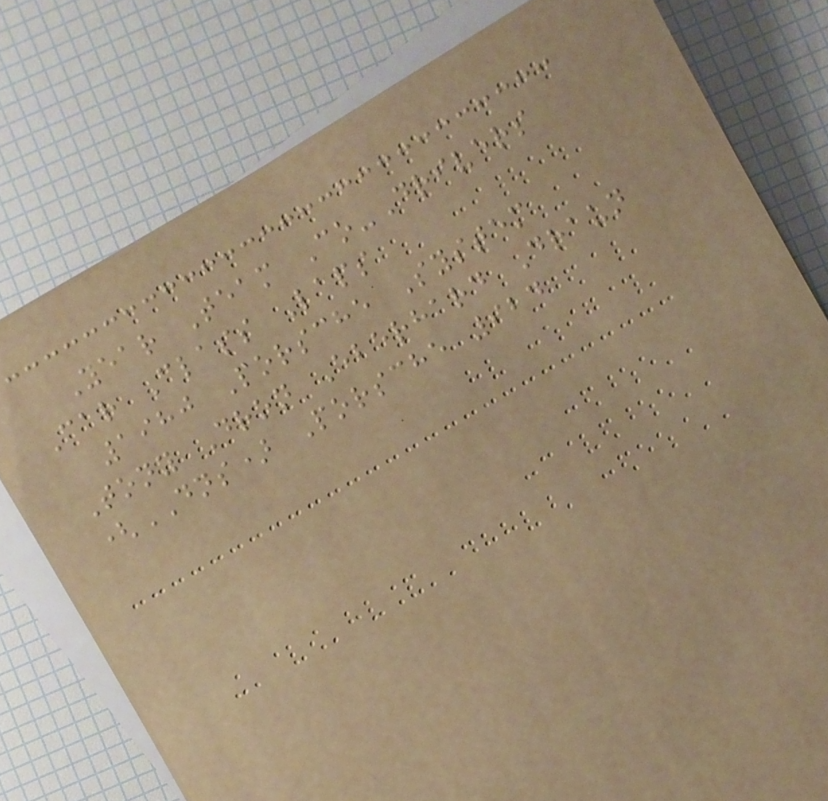Year Team Co-Drivers
Car Class Laps
1980 Porsche System
Tony Dron Eberhard Draun
(DNS) Porsche 924
